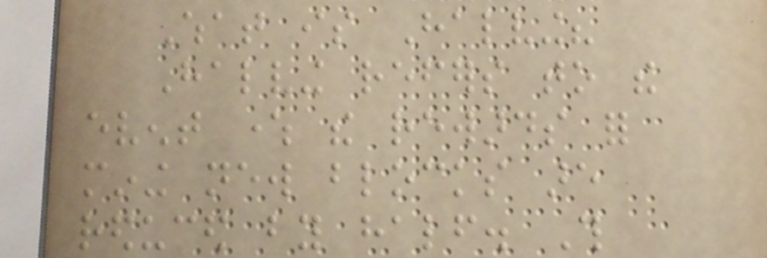What is Halving?
Halving refers to the
event where the rewards for
mining new blocks are
reduced by half. This
